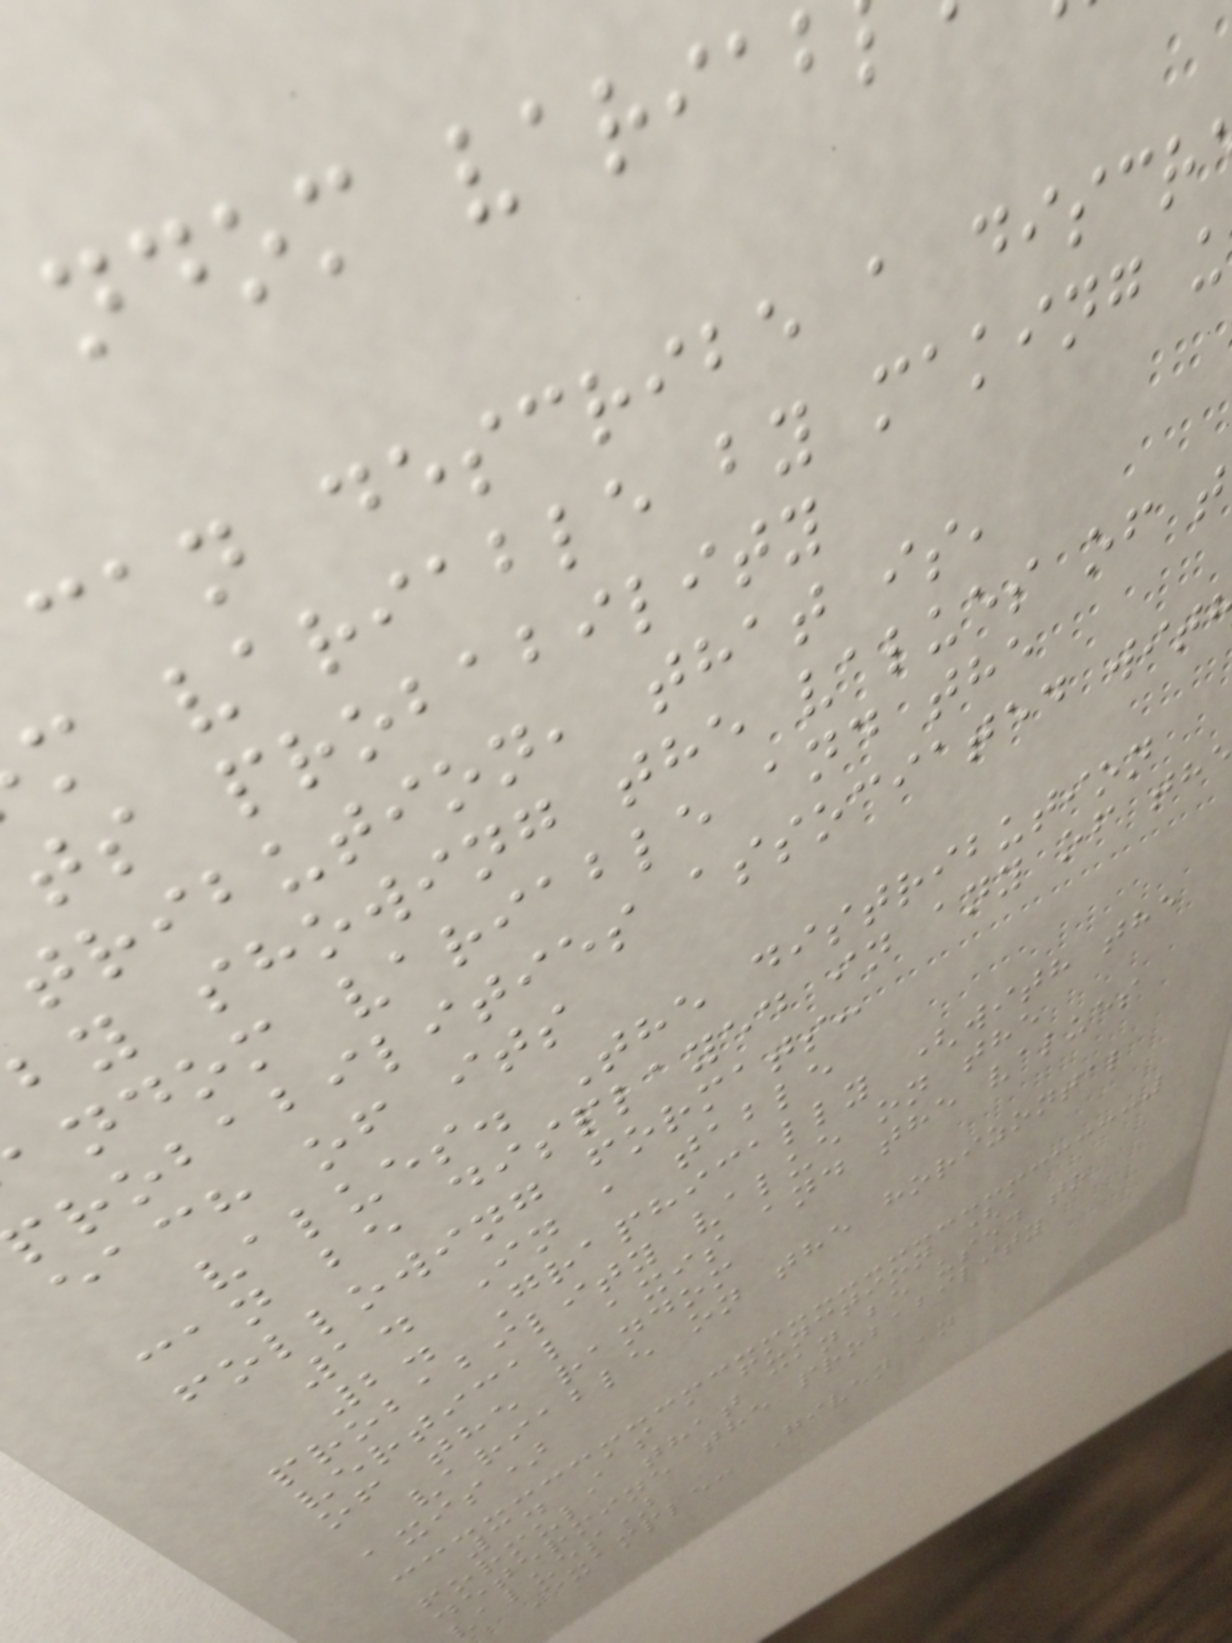ndom variab
can describe a discr
m variable by making u
ts probability
tribution, that is,
by showing the values of t
ndom variable and the
robabilities associated wit
each of its
values. The distribution
can be displayed in any of th
following formats:
1. In a table
2. Graphically (with the
probability value on the
vertical axis and the values
of the random
variable on the horizontal
axis)
3. As a function (a
formula that can be used to
determine the probability
values)
Example: Given an
